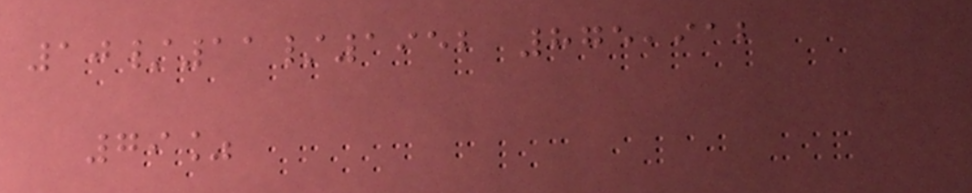10/11/1952 875,912
79%
